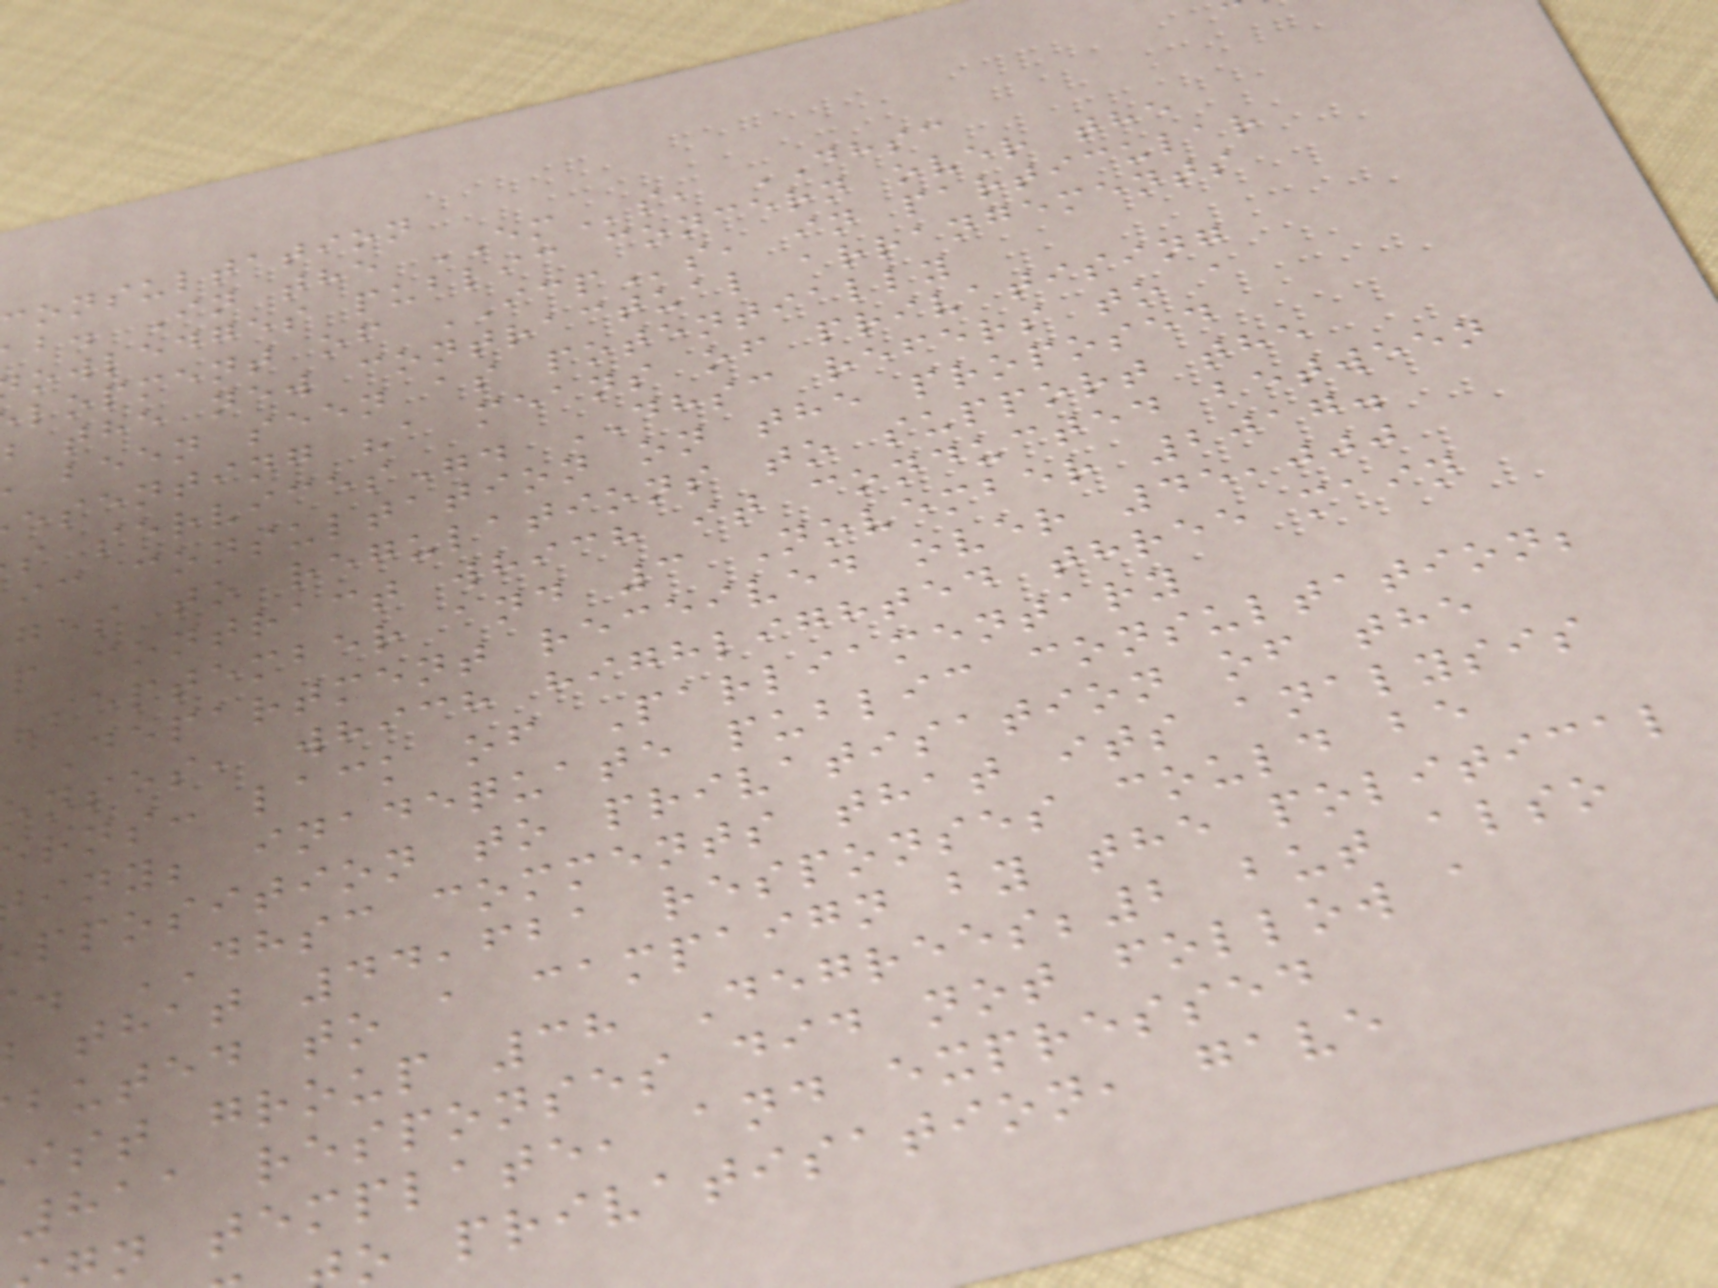onsultation
b. In the EMs, DHSC
owledges public concern over the
lopment of ICPs, in particular
the new contractual arrangements
been seen as potentially
esenting "a means of privatising
s services". DHSC refers to a
ic consultation on the proposed
ges to regulations to support the
p contract which it conducted between
September and 3 November 2017.
Department received over 45,000
nses, which highlighted three main
rns: lack of Parliamentary
iny; inadequate public consultation;
pposition to privatisation of the
. DHSC comments that its analysis
that 44,621 responses could be
buted to a campaign by the political
ist group 38 Degrees;2 but also
811 responses did not follow a
n template, and expressed
o privatisation, gave
